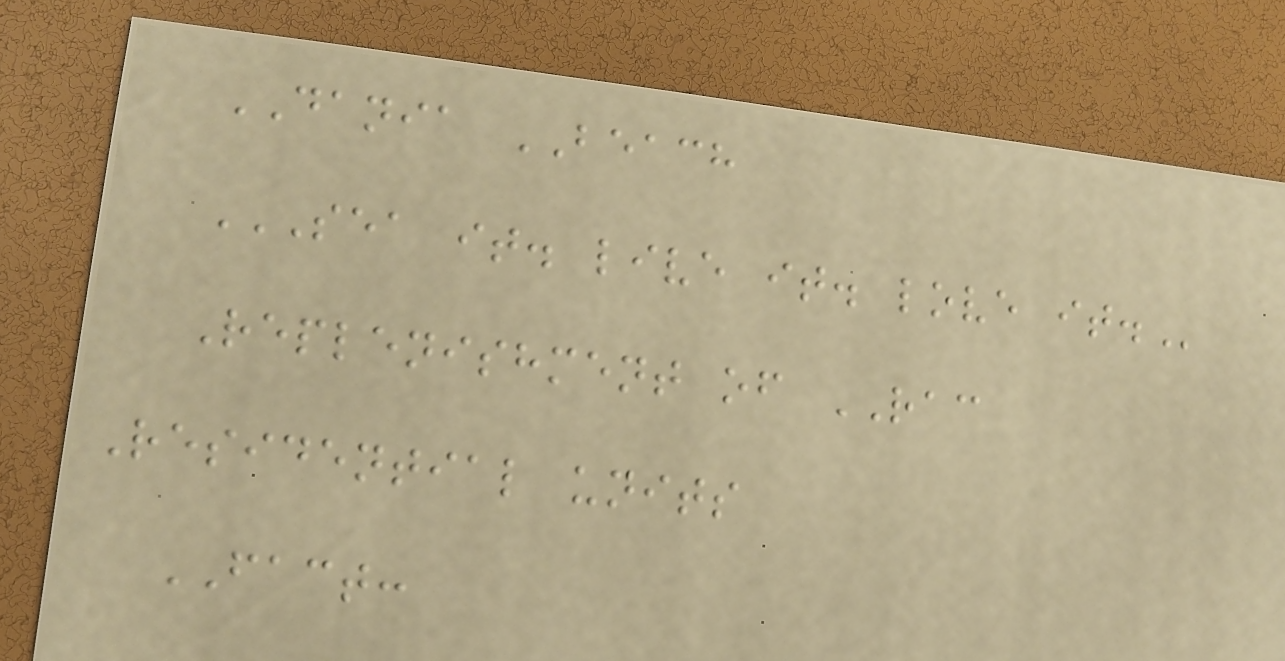DANIA BEACH
SEA IT. LIVE IT. LOVE IT.
Replenishment of RAC
Residential units
FACT:
